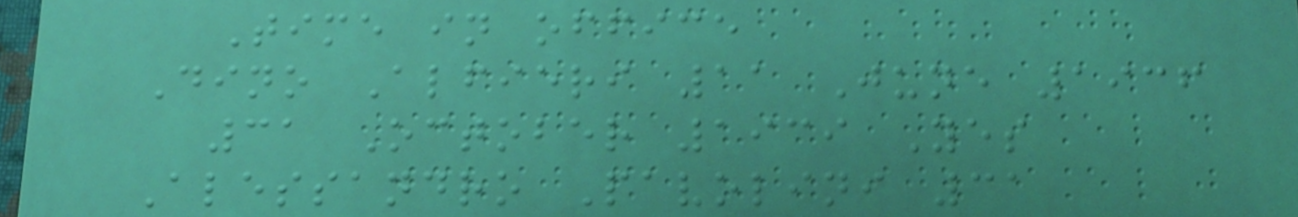Time in office
Dino Alfieri 11 June 1936
31 October 1939 Yes
Alessandro Pavolini 31
